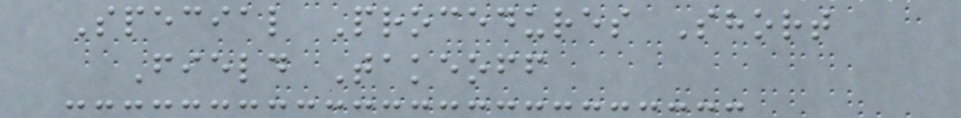Special Procedures Short
Field Takeoff
